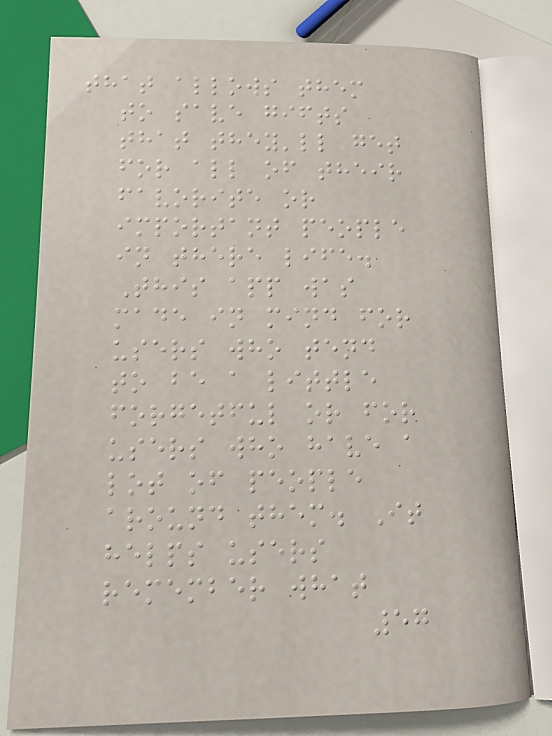that allows them
to save gifts
that they'll get
for all of their
favorite or
important people
in there life.
This app was
made in mind for
users who tend
to be a little
forgetful or for
users who have a
lot of people
around them. It
helps users
remember what
57
